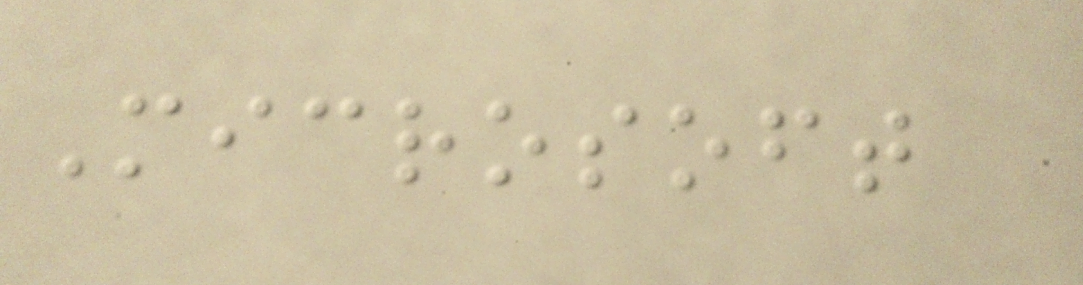Microsoft
